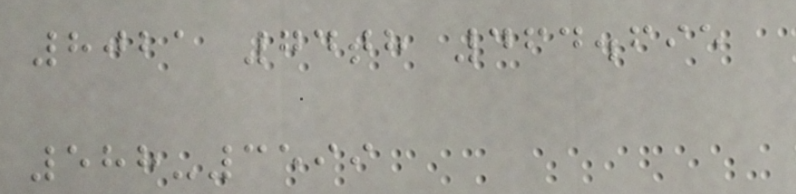8021 74th 464.695
588-3599
